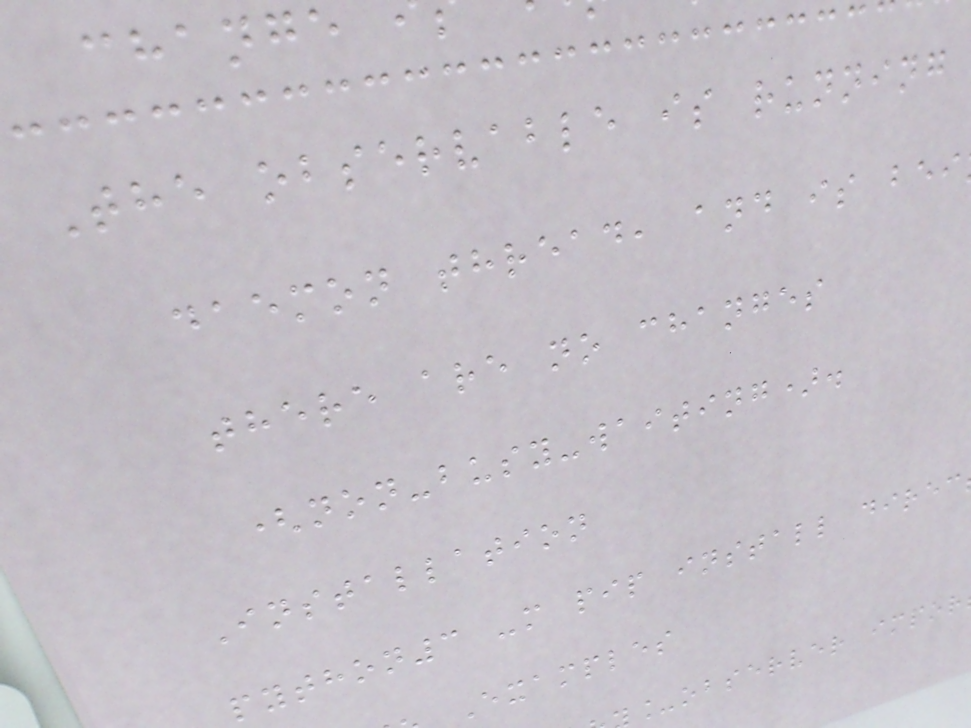change
The observable is running
daemon thread, and is bei
there are no changes
(non-busy-waiting).
Installation
python3 -m pip install direc
Examples
_observer impor
